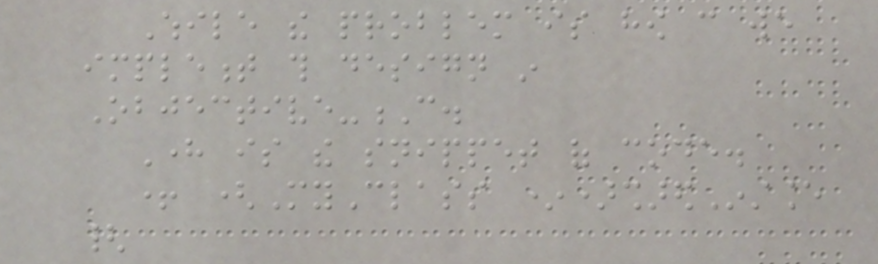While the problem is how can we
implement this design in
Objective-C.
Here is the snippet of code.
+ (MyClass *)sharedInstance
{
